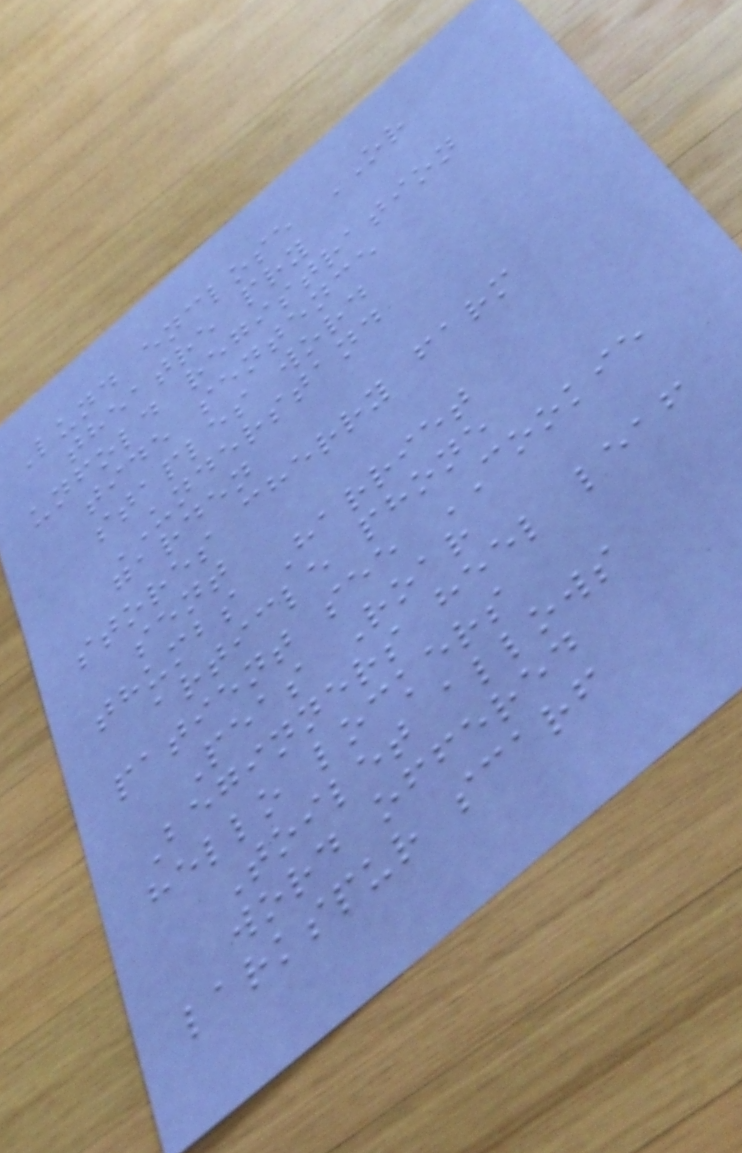Lund enclose OR
theatre pry
unfold registration
tide sentence
staples word
UNDERSTAND
garden
stores cherry farm
sent
thumbs Harriet
article phone
patient see COOKIE
Peas Roar
Beginners heel leaf
hello lockers
Toilet allows
word offered
larkspur scarf
